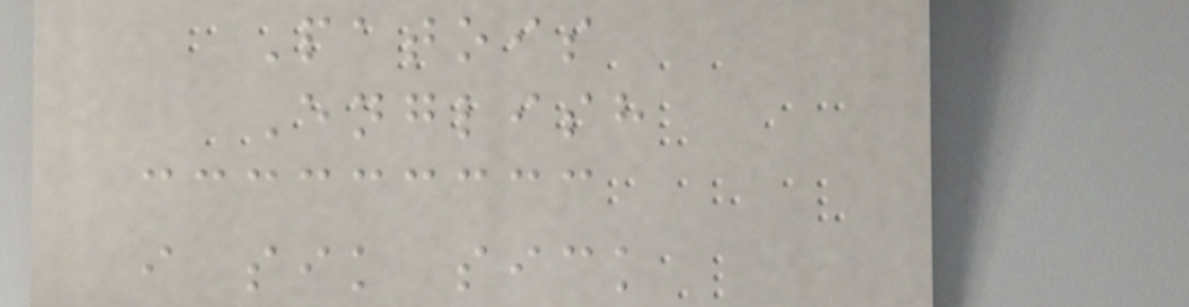Patois
English
i sik sick
